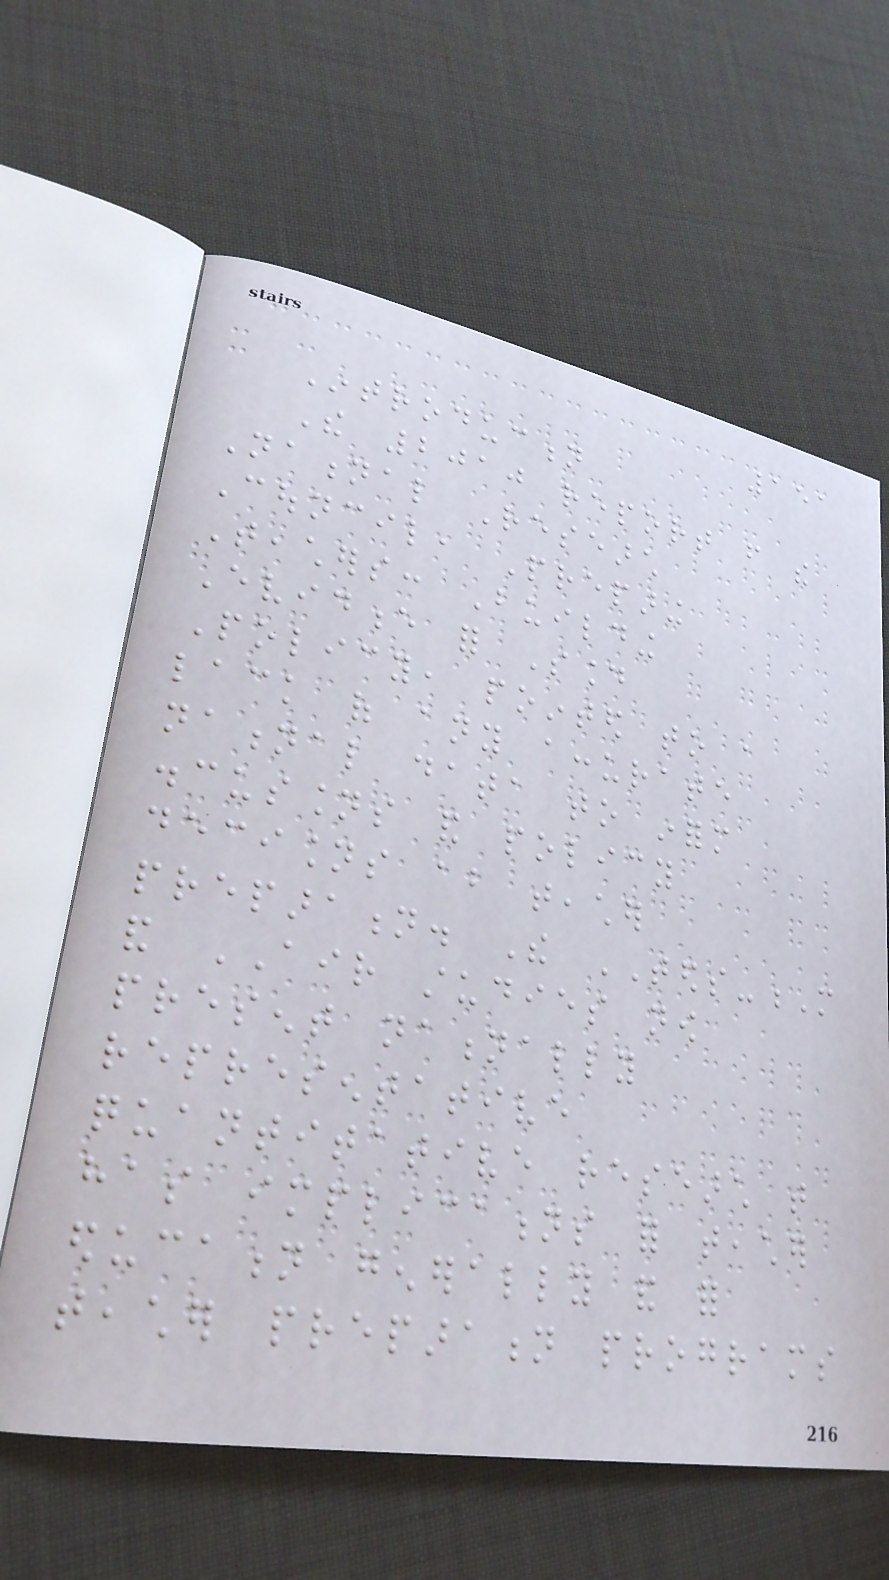151
Introduction
The 2010 report from the
National Research
Council, Preparing
Teachers: Building
Evidence for Sound
Policy, pointed to a
lack of any accurate
national data to inform
discussions and policy
decisions about teacher
preparation. The TEDS-M
and AIR studies now
present nationally
representative
quantitative research that
has implications for teacher
education generally and for
teacher preparation programs
